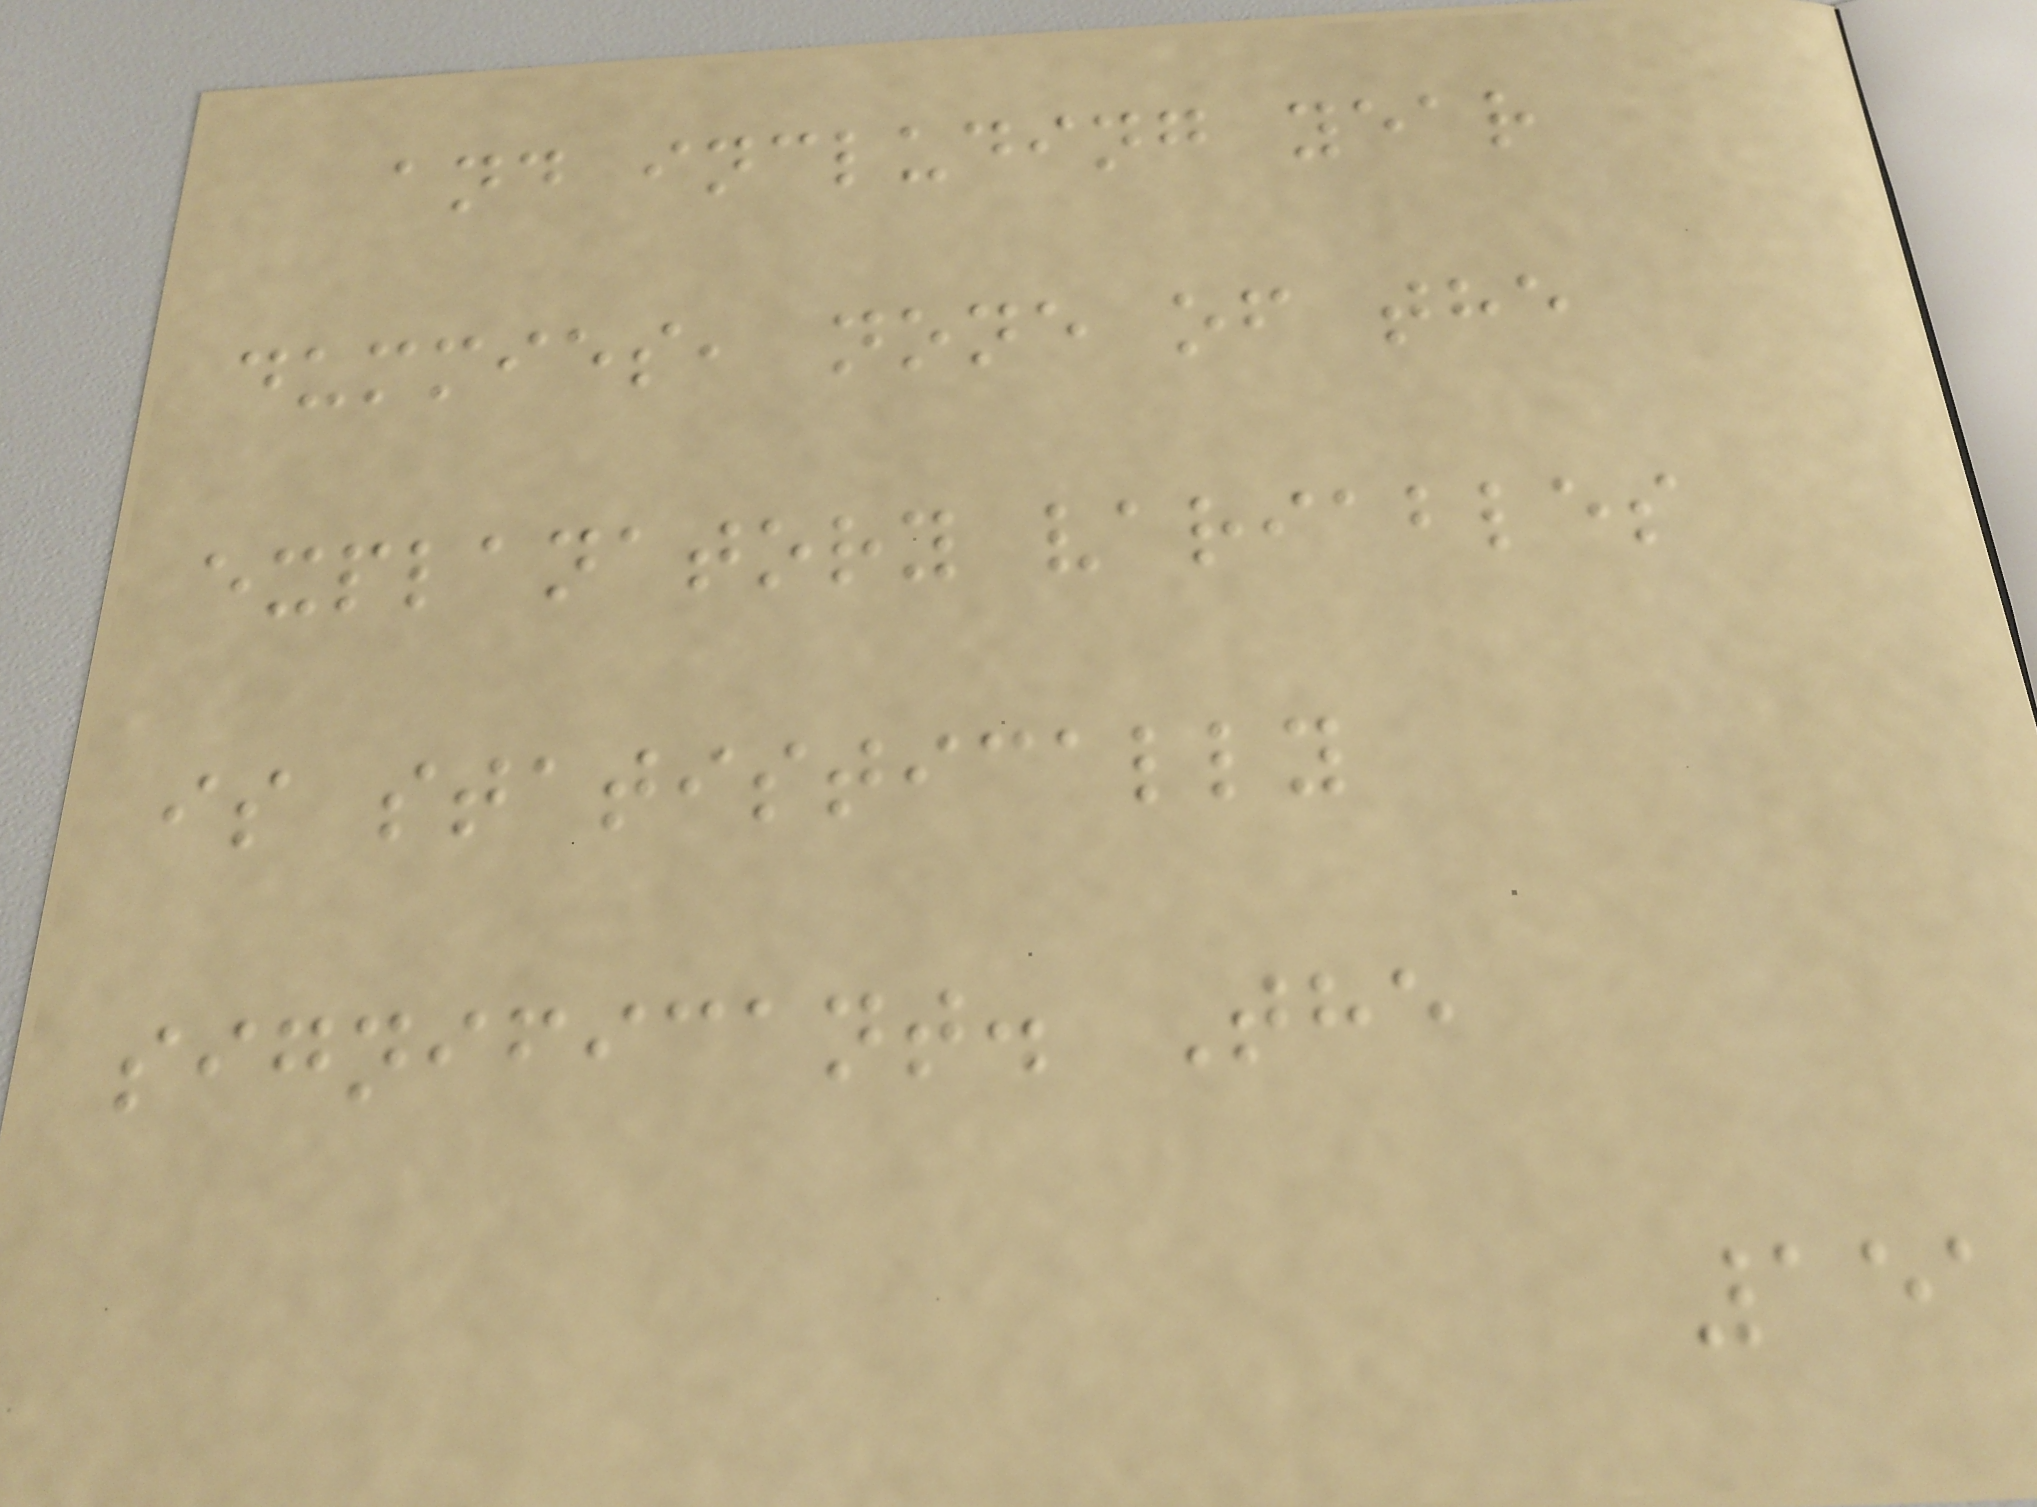and including year
dummies, none of the
explanatory variables
is statistically
significant. The
151
